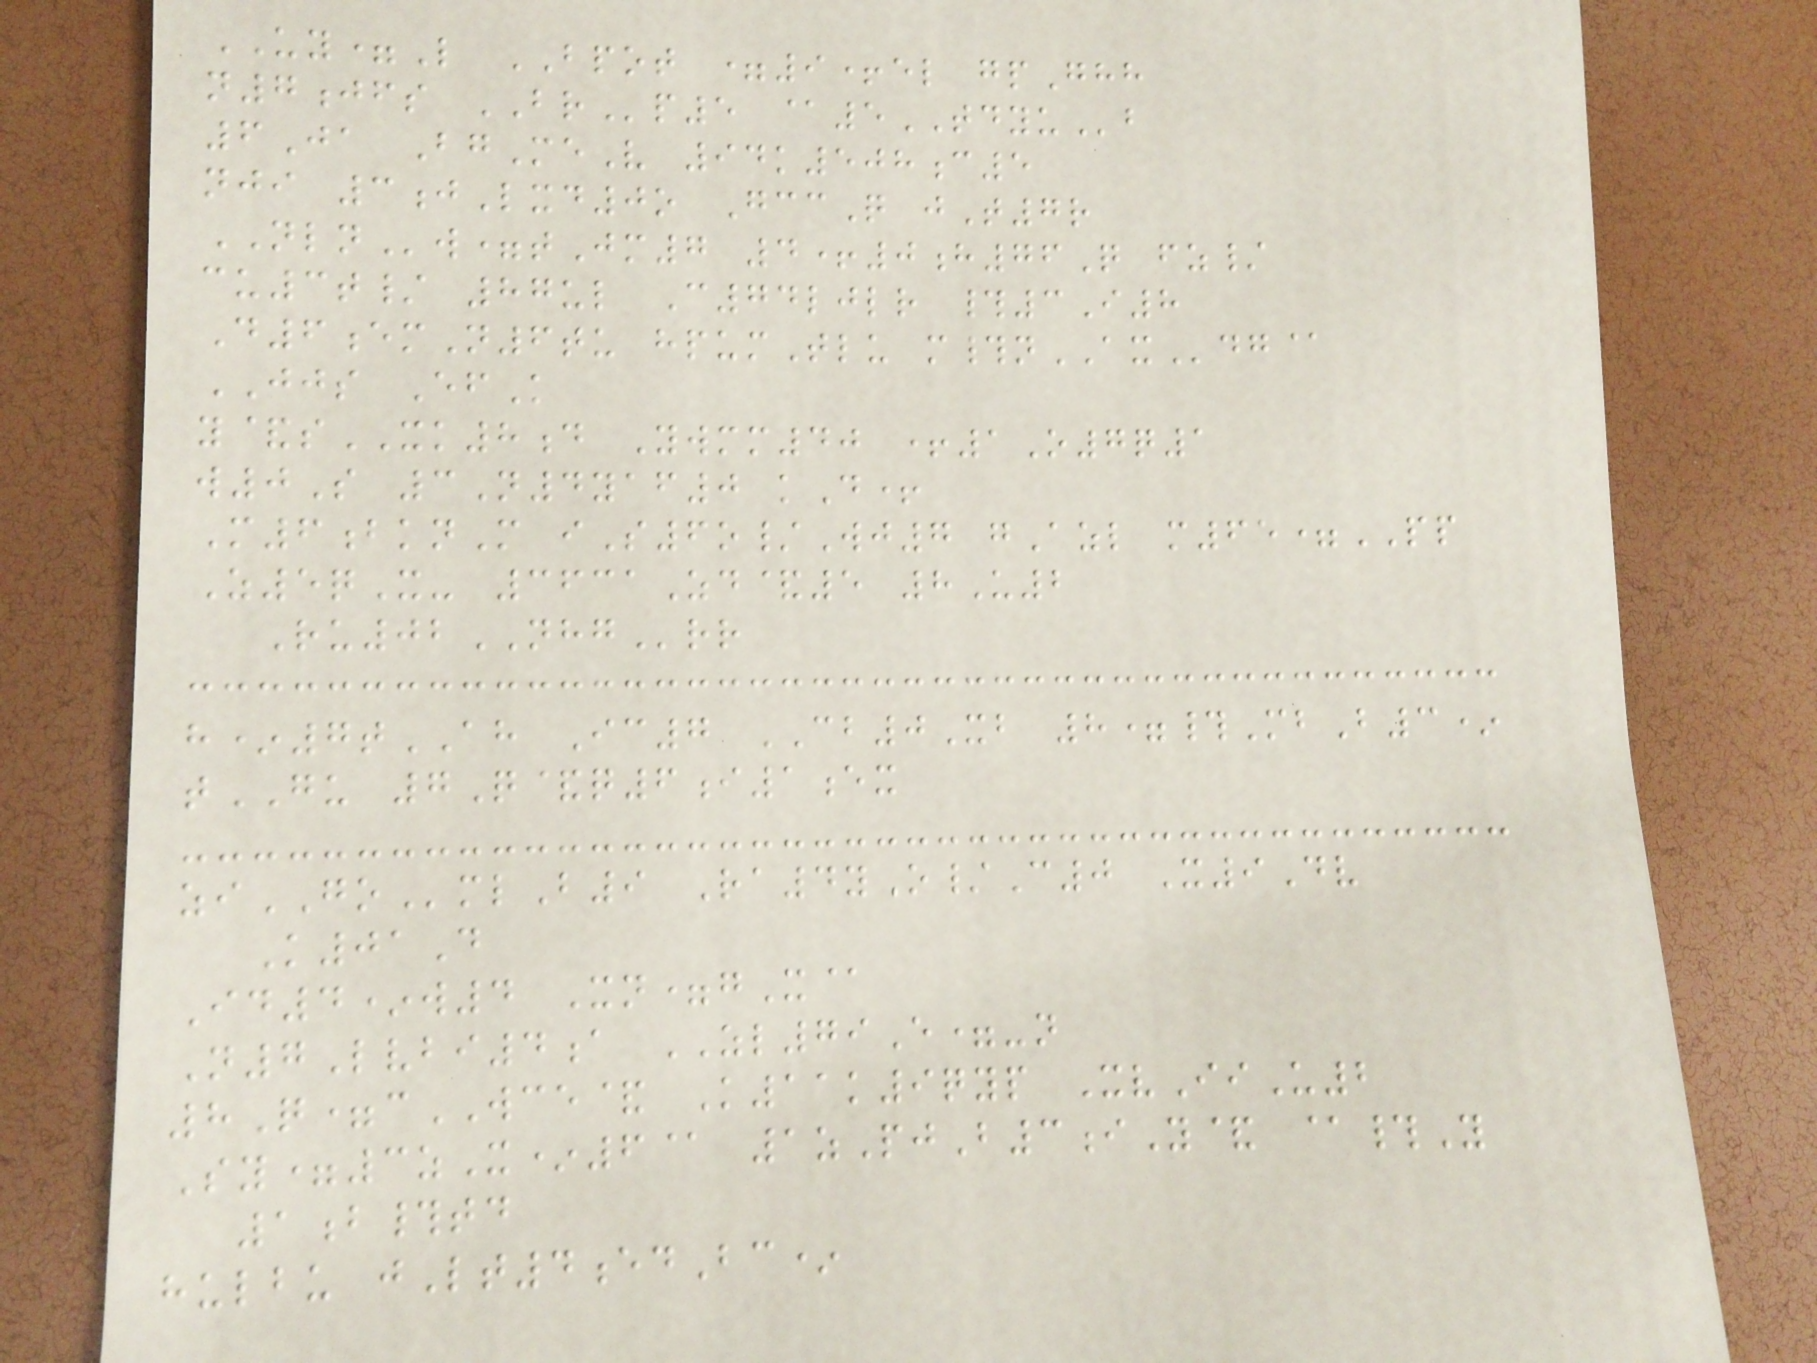UY=L BPOT =9+el gpGhh
n7jfs BRp5 @5TDYUb
6Ja BgMeV 94k508c5
nji 3jLxd0o GccQ jT7r
NLNw=tJm7 4+0h76Q fz/
cu3t/ 87ul C74ljlr #3I8
D6emN6tu hpumTlu m#nAXdg@
JJS EfK
y&sXK8d Ywmm40 +1O7q1
w0S 3N4yaf0 kD+
M6bknM iS6o/Wj7 gAzl m65=PP
Z5qX- 3631Zd&5 8U2
Ru02NHGrr
h*7tAH Ic7 CB0Xb 8=#MbB3*
tGU 7Q&q6i1ex
ziGOmlB9 Ra4yO/C0 X9Dv
K01D
Id4*w4 Xn=gX@
N7Lvbi4a ZL79E=-n
8Q=cWCE& K11k9qyp XvIiU2
Sy=3zX*6@ 1zPjB3iY& @#Y
1b#td
hulbu jLt4edBc*
